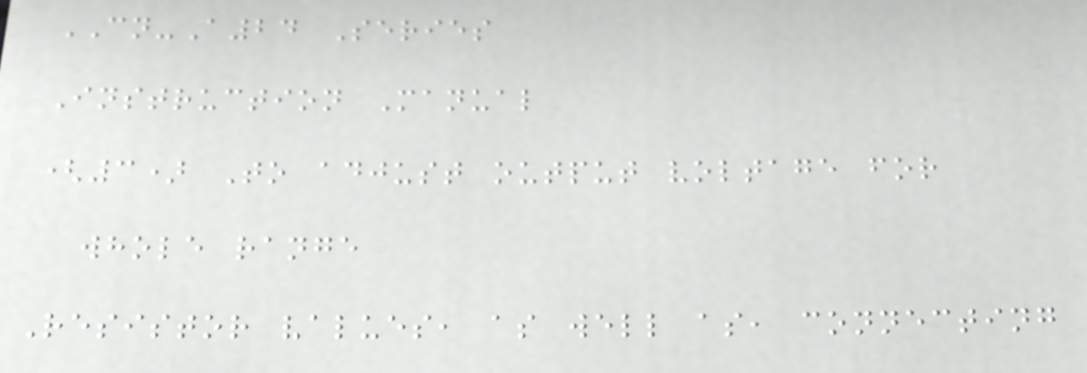CN-A24 Series
Instruction Manual
(3) To adjust output voltage for
whole range
Resistor values, as well as, connecting
